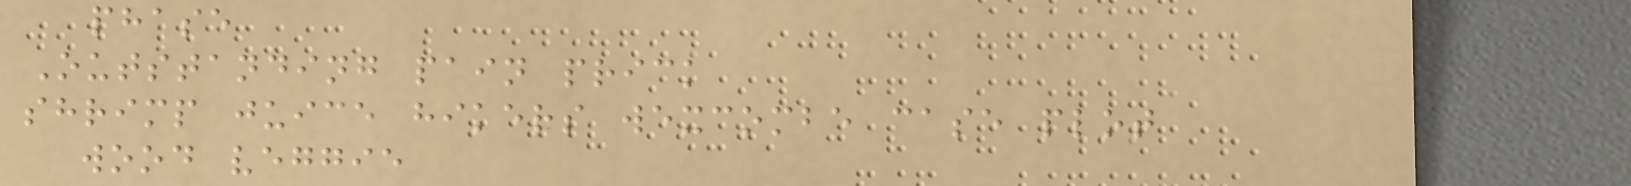phase
Outstanding pain prick
shrimp juice hikers wexcombe case plot
wood veggie
